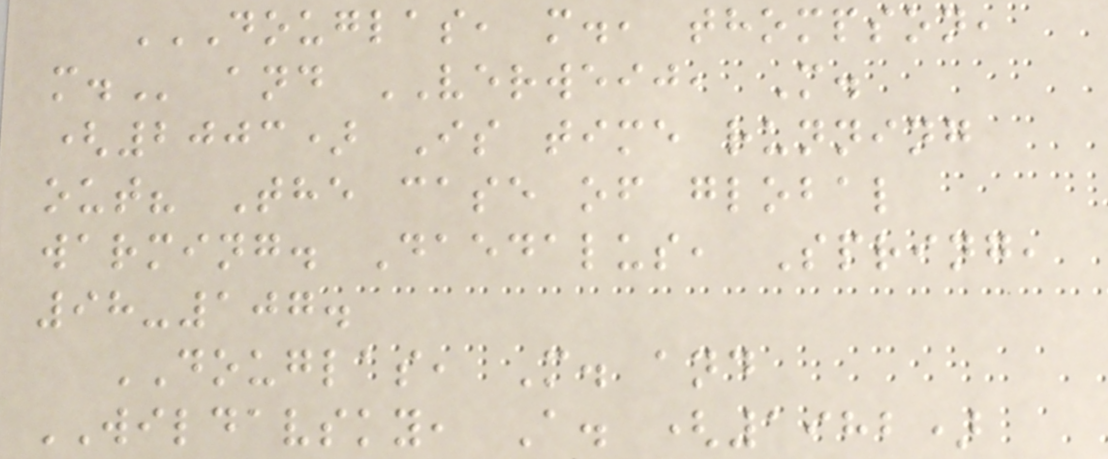DOUGLAS, M., THOMPSON,
M. and VERWEIJ, M.
(2003) Is time running
out? The case of global
warming. Daedalus, Spring,
98-107.
DOUGLAS, M. and
WILDAVSKY, A. (1982)
